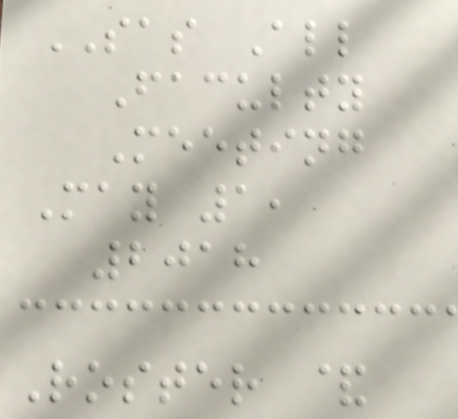SAS All
Faculty
Meeting
May 1,
2018
Roster &
